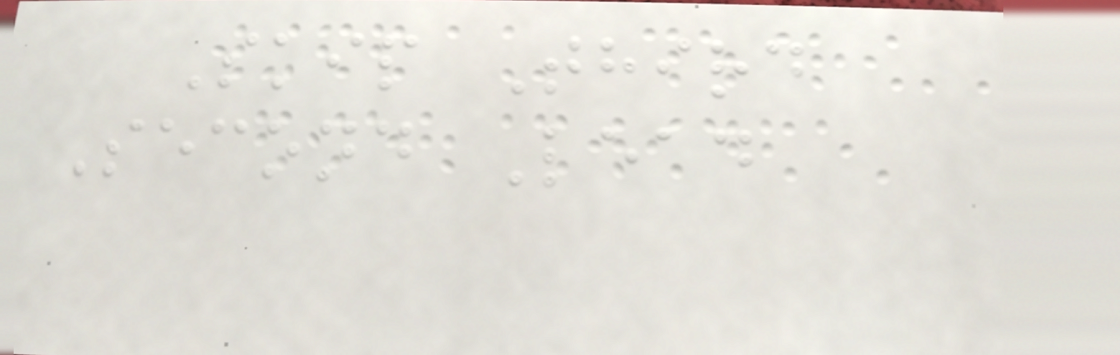Skip Third
Second Lead
